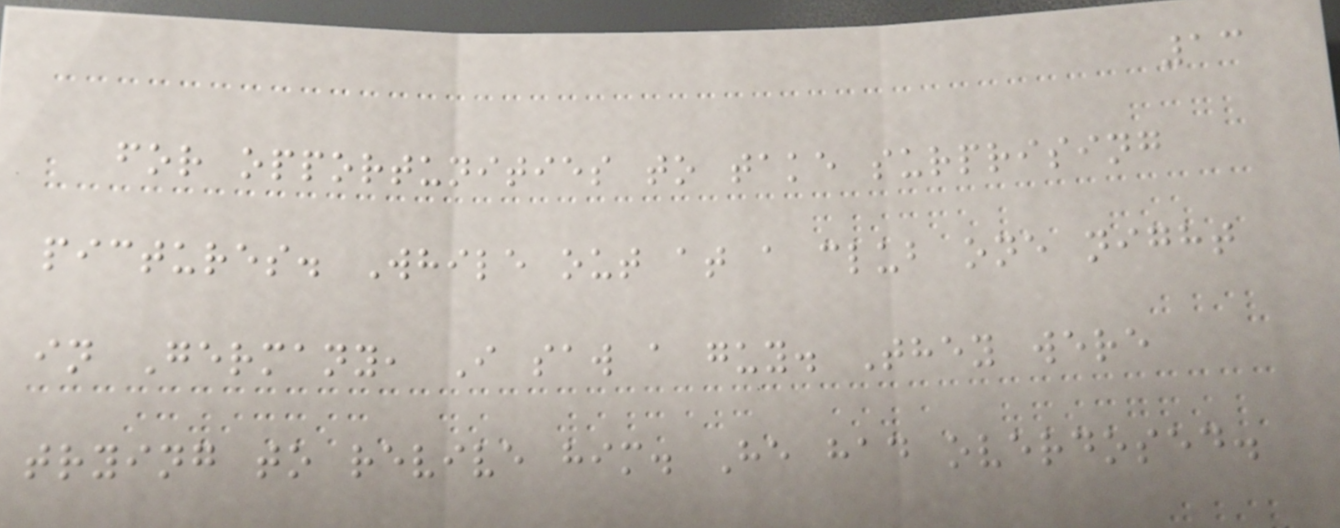13
for opportunities to take surprising
pictures. While out at a club one night
in Germany, I saw a guy. They were
trying to revive him. He had overdosed.
